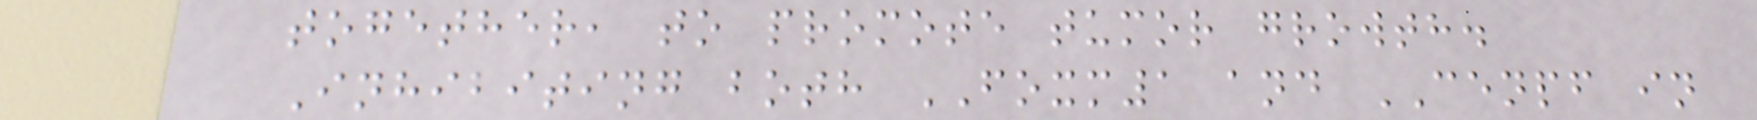together, to promote tumor growth.
Inhibiting both FOXM1 and CENPF in
